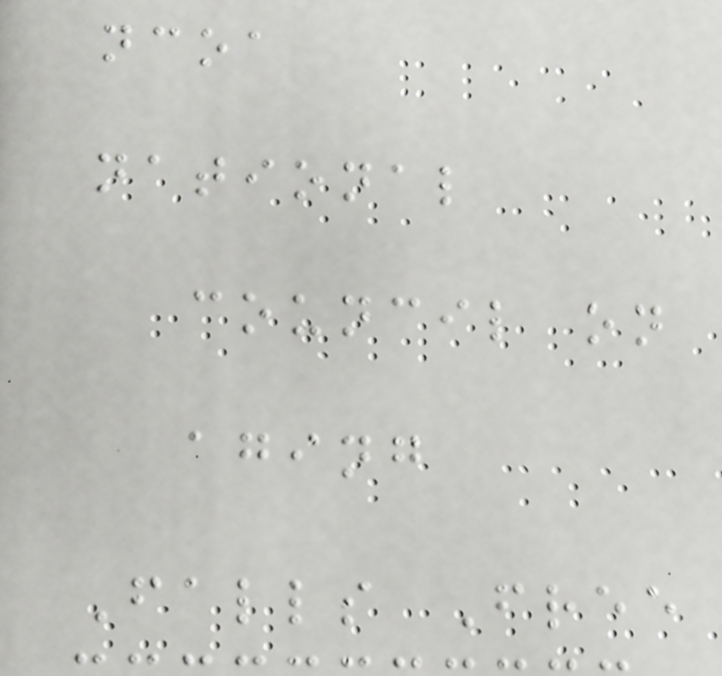ncoa
national
council on
aging
Falls Free
